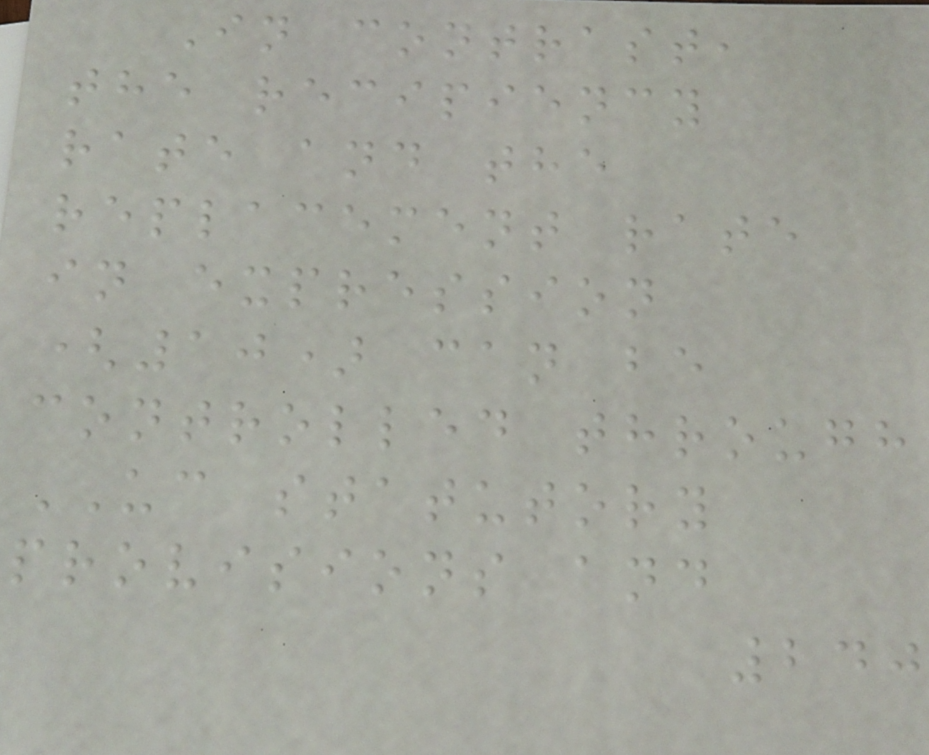In contrast,
the recipiency
rate and the
replacement rate
in expression
(10) can be
controlled through
UC statutory
provisions and
240
